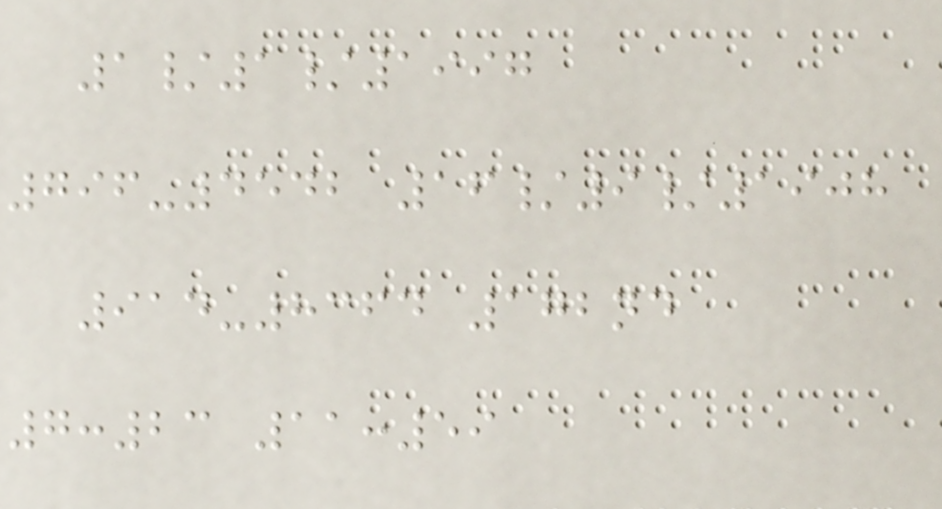1/1/1997
796-4542 16/9/1908
914-8364 172nd
7:23 11:59
